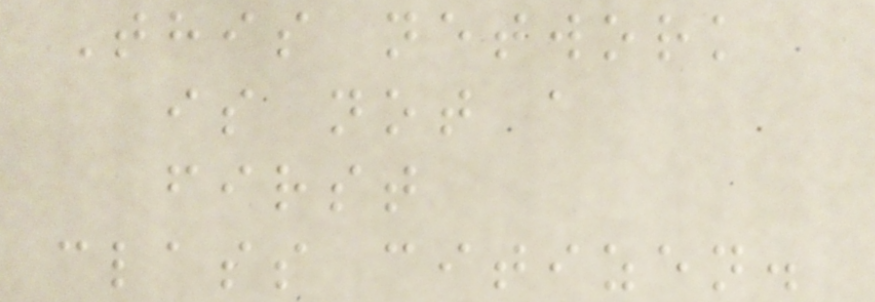This network
is not a
first
class citizen.
